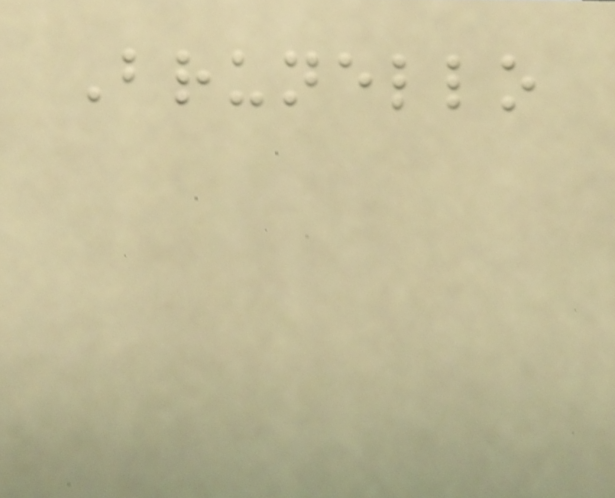Brunello
